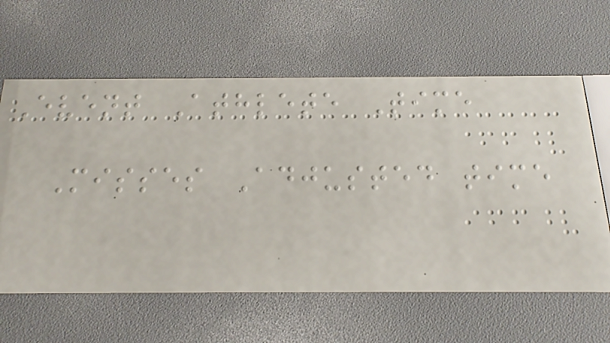Event Athlete Time
Misses Adjusted time
